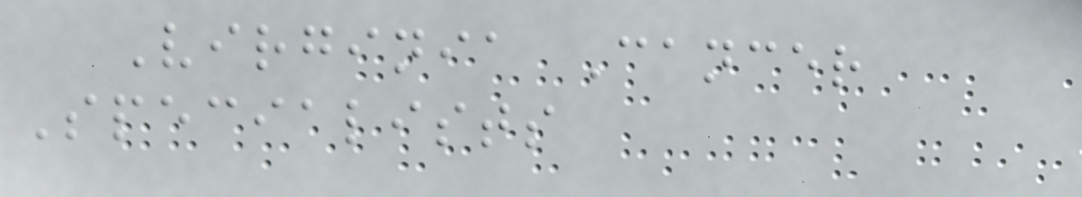Virginia Cancer
Specialists
